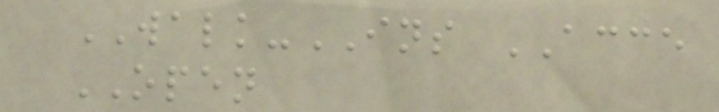WALK-INS ACCE
OPEN
